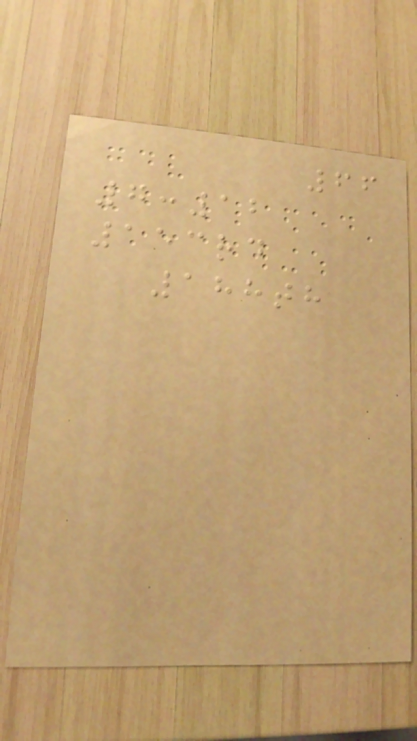66
7:12
153rd
188th
